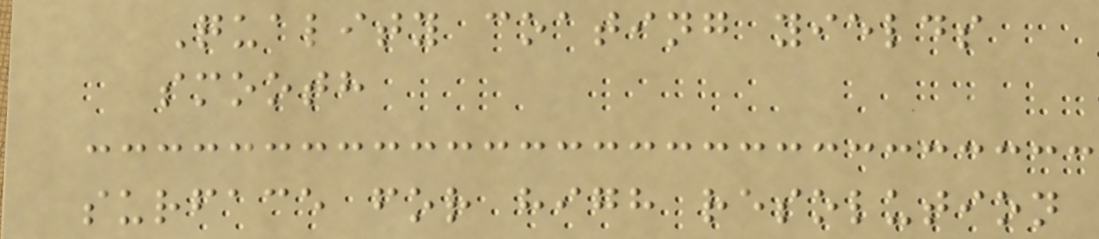Quality coating yields
smooth
surface for high resolution
